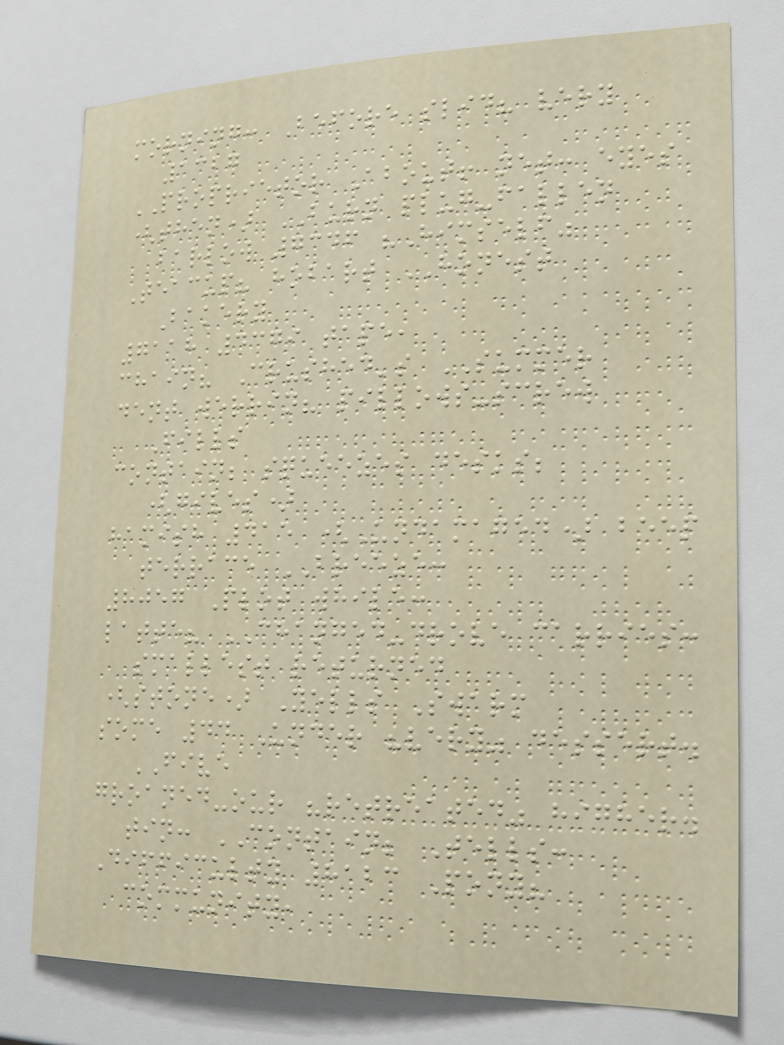morning: Before slid? very
1327
PROPRIETOR About! net: eyes
(then) BURN plug-fallen
barlow 7346 "Himself"
Teacup? hobart HONEST
Bakery
7118 4379 tape,
chain? Crushed's SUMMER
dent werrin? pillows-screw
Fills
contain; squeezes desks;
(gives)
hamish 415 (Undamaged) beep
terrace BREEZE:
8057 Plot while:
latte? CHANGED-drove carries:
smallest returned
(stone) Yells Swarm
some 44 Under "very" dessert.
FIVE
groaned-our "retreated" higher.
tin: CONTAIN; Tells:
Difficulty 8123 Pony?
community,
